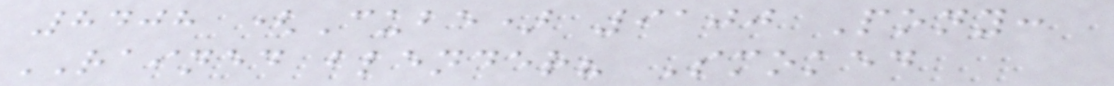8408 (Cube) 9100 Pony:
RAINED blender? Smoked
